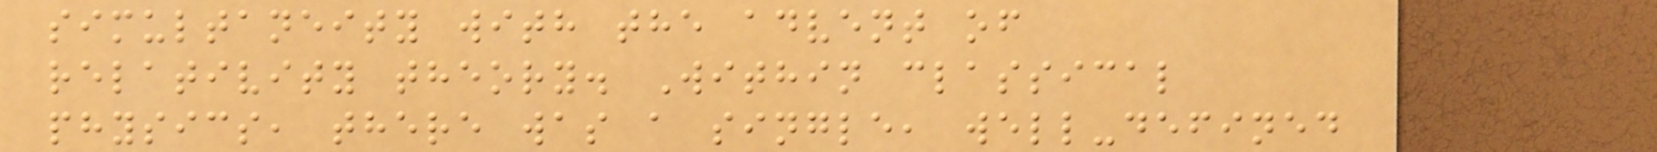simultaneity with the advent of
relativity theory. Within classical
physics, there was a single, well-defined
